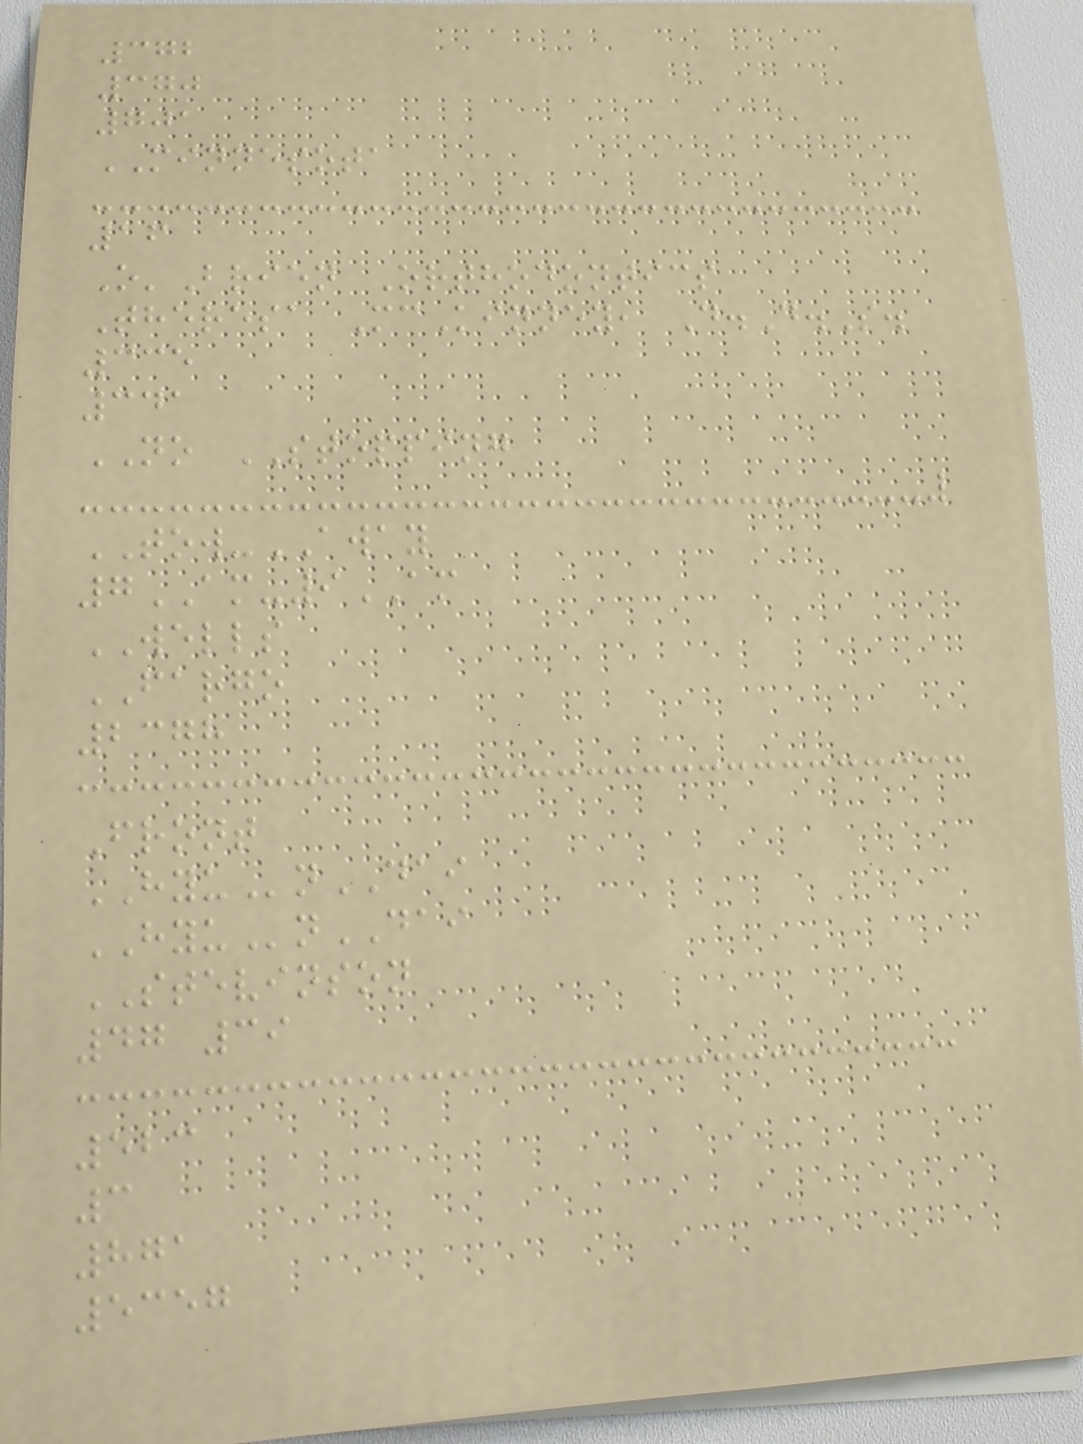372
370
701
MINNESOTA
16
O'Brien Orthodontics
Theresa McKinney, D.D.S.
335
341
NO STOPPING
TOW-AWAY
7AM-9AM
WELLS
FARGO
2378
Front
HYUnDAI
HYUnDAI
STEVINSON
47 39
523
3
871
5357
